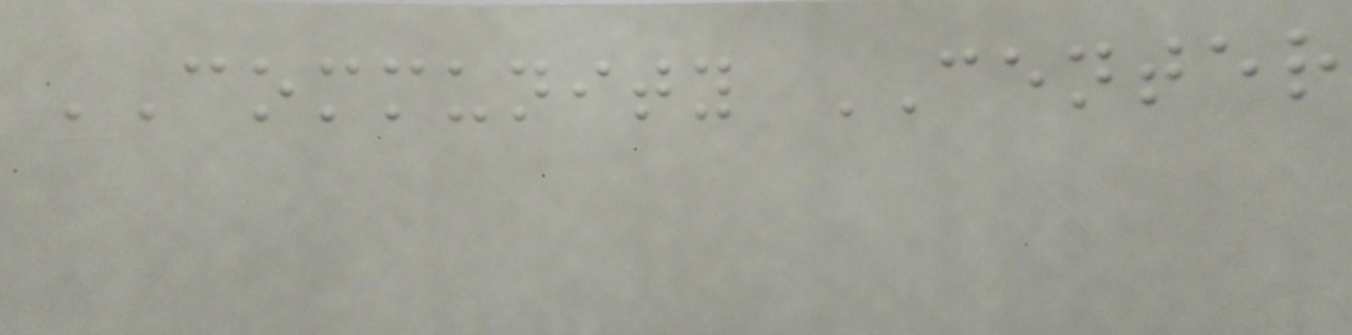COMMUNITY CENTER
